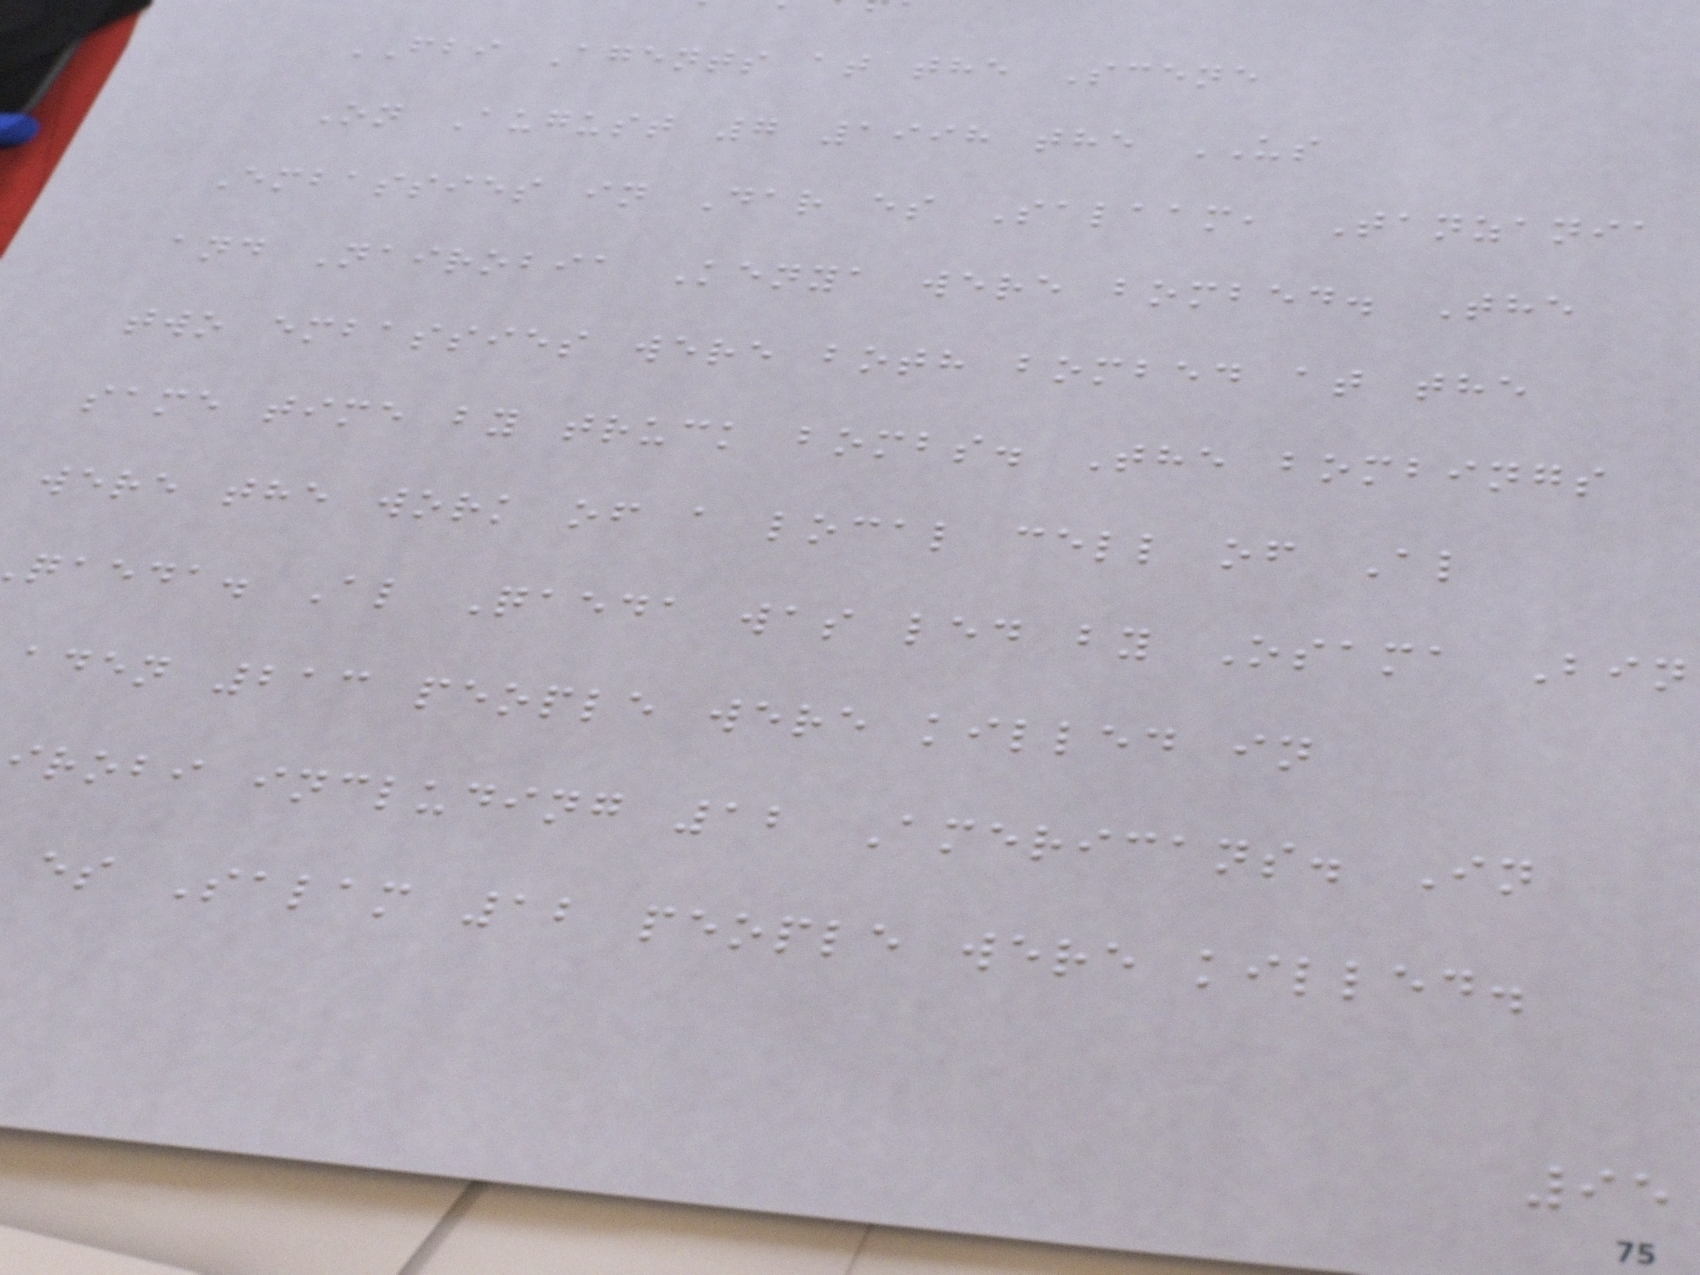FBI Agents at the Scene
On August 7 1998 the US
Embassies in Dar es Salaam, Tanzania
and Nairobia Kenya were bombed. The
two embassies were both bombed at the
same time by truck bombs. The bombings
were the work of a local cell of Al
qaeda. Al Qaeda was led by Osama Bin
aden 213 people were killed in
irobi including 12 Americans. In
es Salam 12 people were killed.
95
